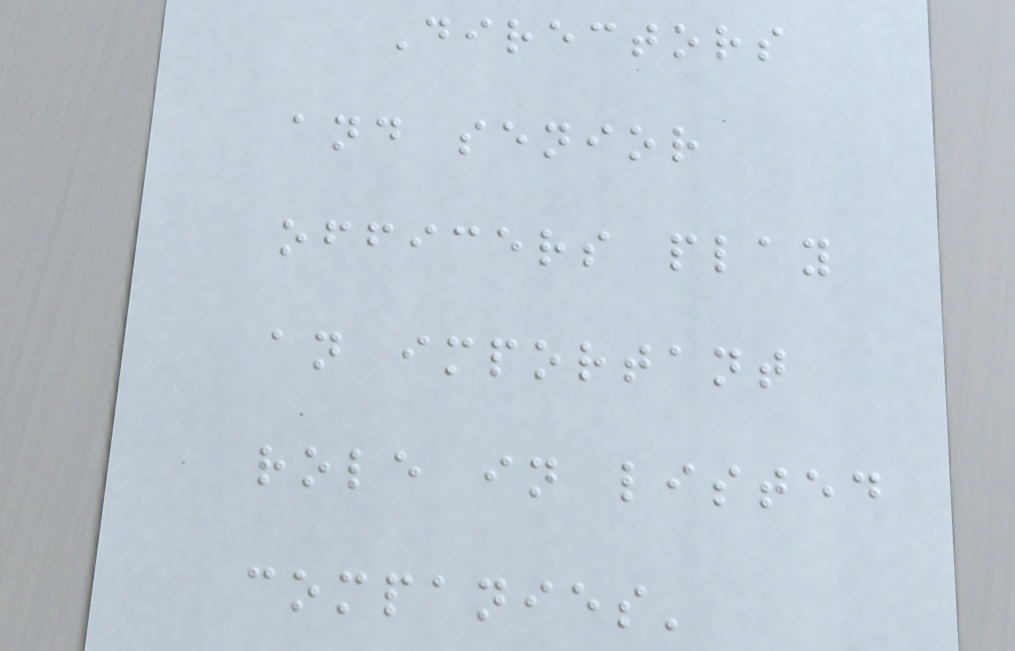Directors
and senior
officers play
an important
role in listed
companies'
